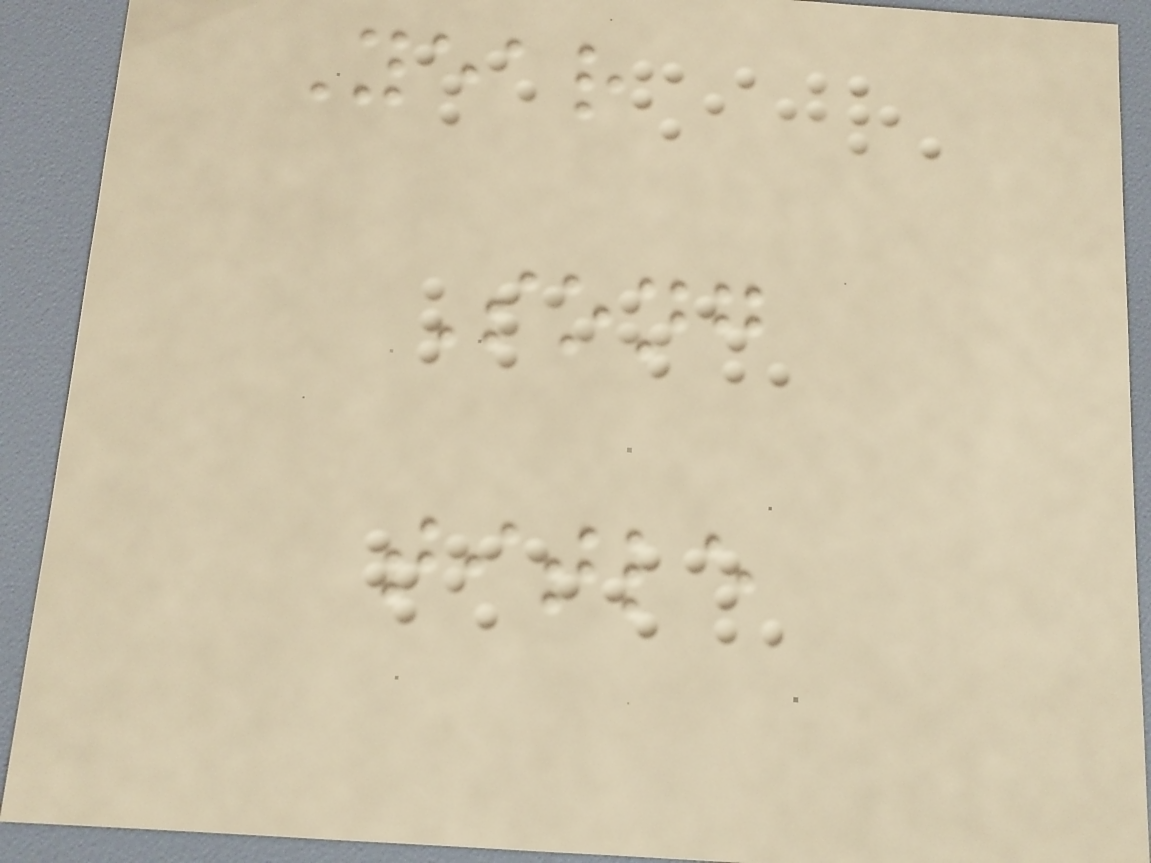Year
Song
title
